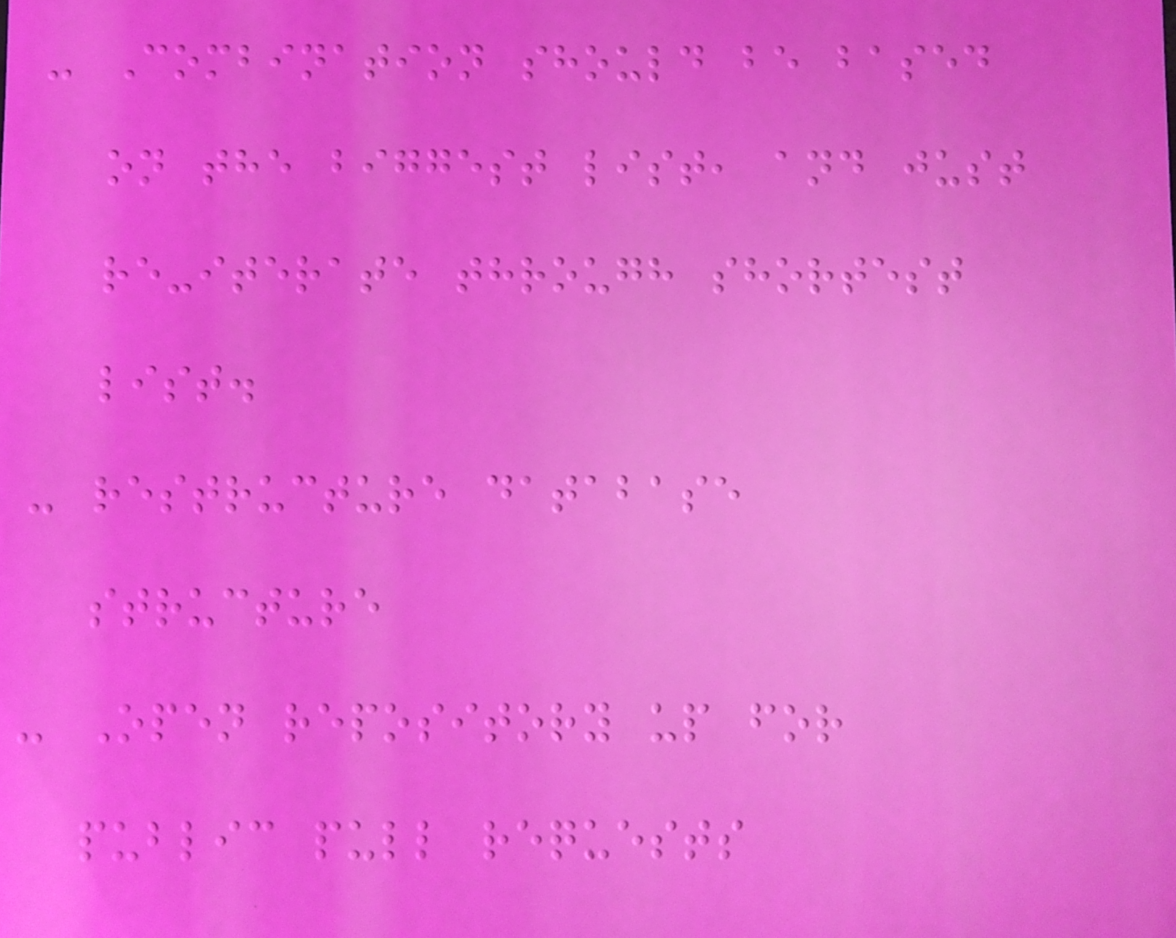- Combination should be based
on the biggest list, and just
re-iterate through shortest
list.
- restructure database
structure
- Open repository up for
public pull requests
